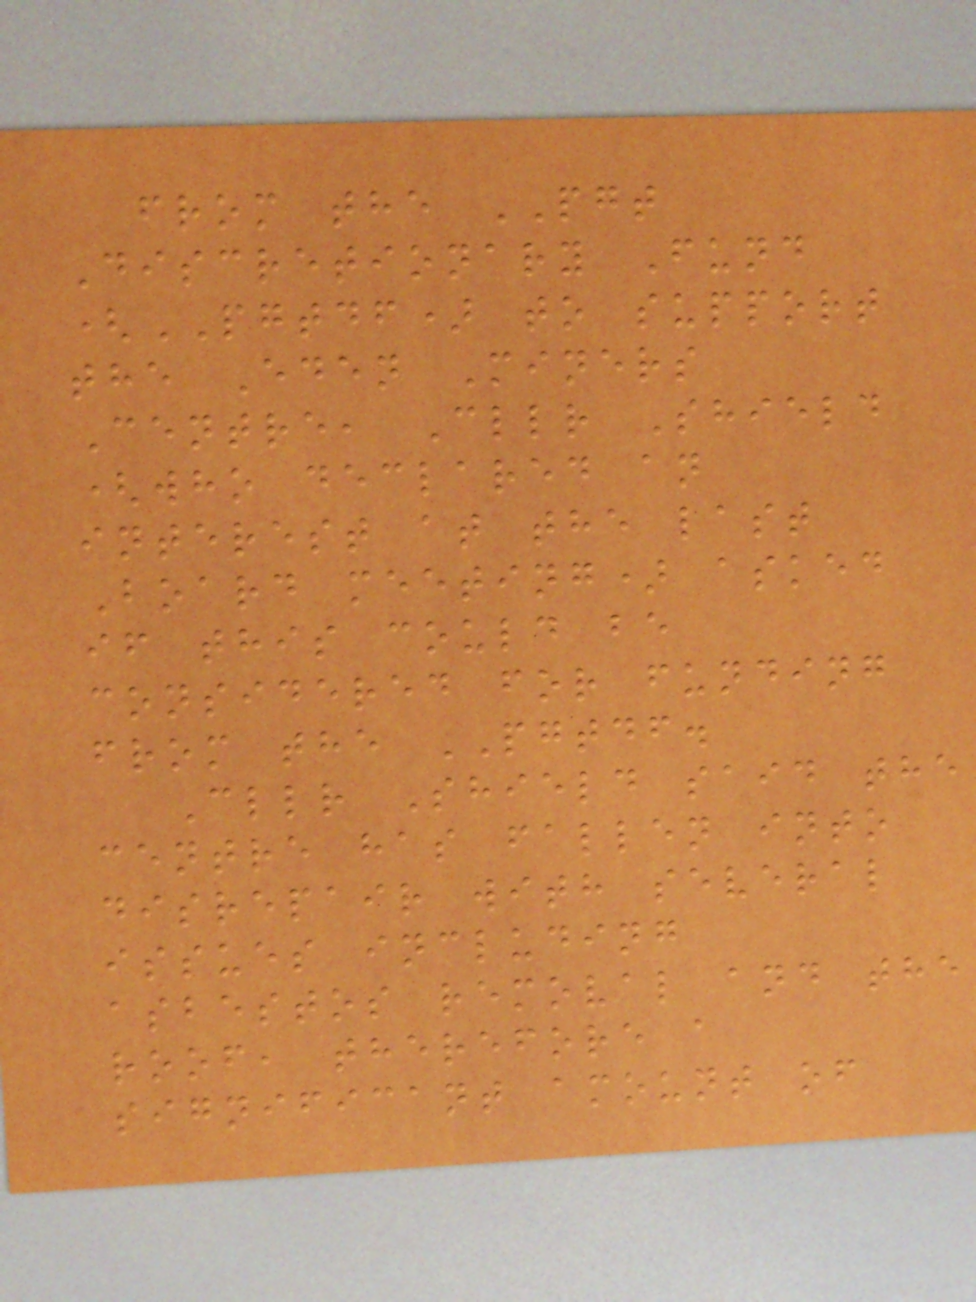from the PGT
Discretionary Fund
(PGTDF) to support
the Eden Miners
Centre, Cllr Shield
(who declared an
interest at the last
Board meeting) asked
if this could be
considered for funding
from the PGTDF.
Cllr Shield said the
centre has fallen into
disrepair with several
issues including
asbestos removal and the
roof, therefore a
significant amount of
